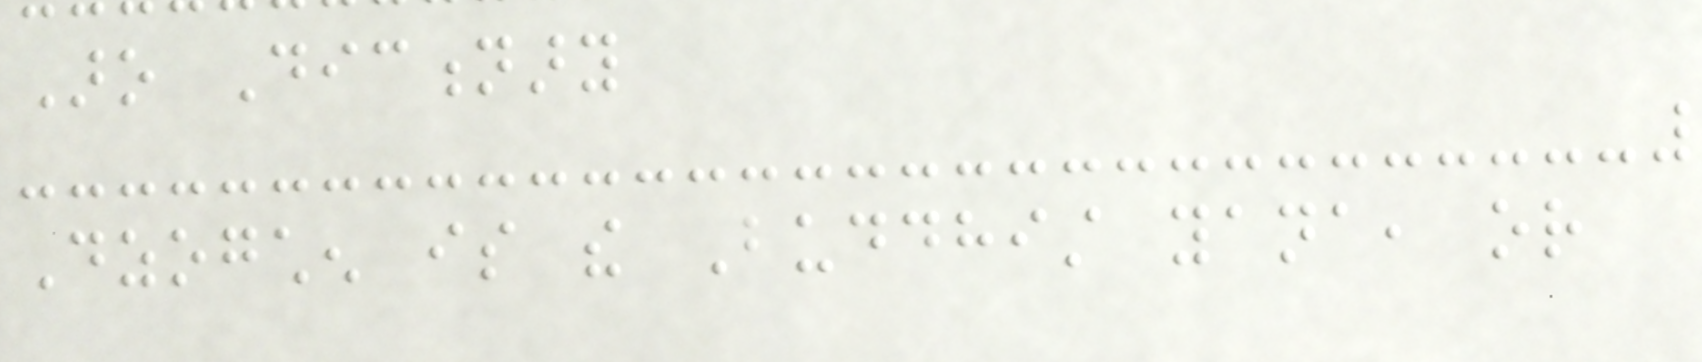Aro Dictionary
Dzogchen is the Buddhist yana, or
